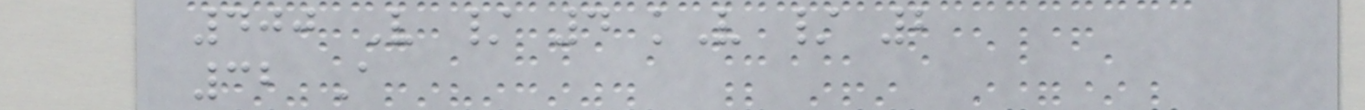400 V / 4 kV / 2
32 A
